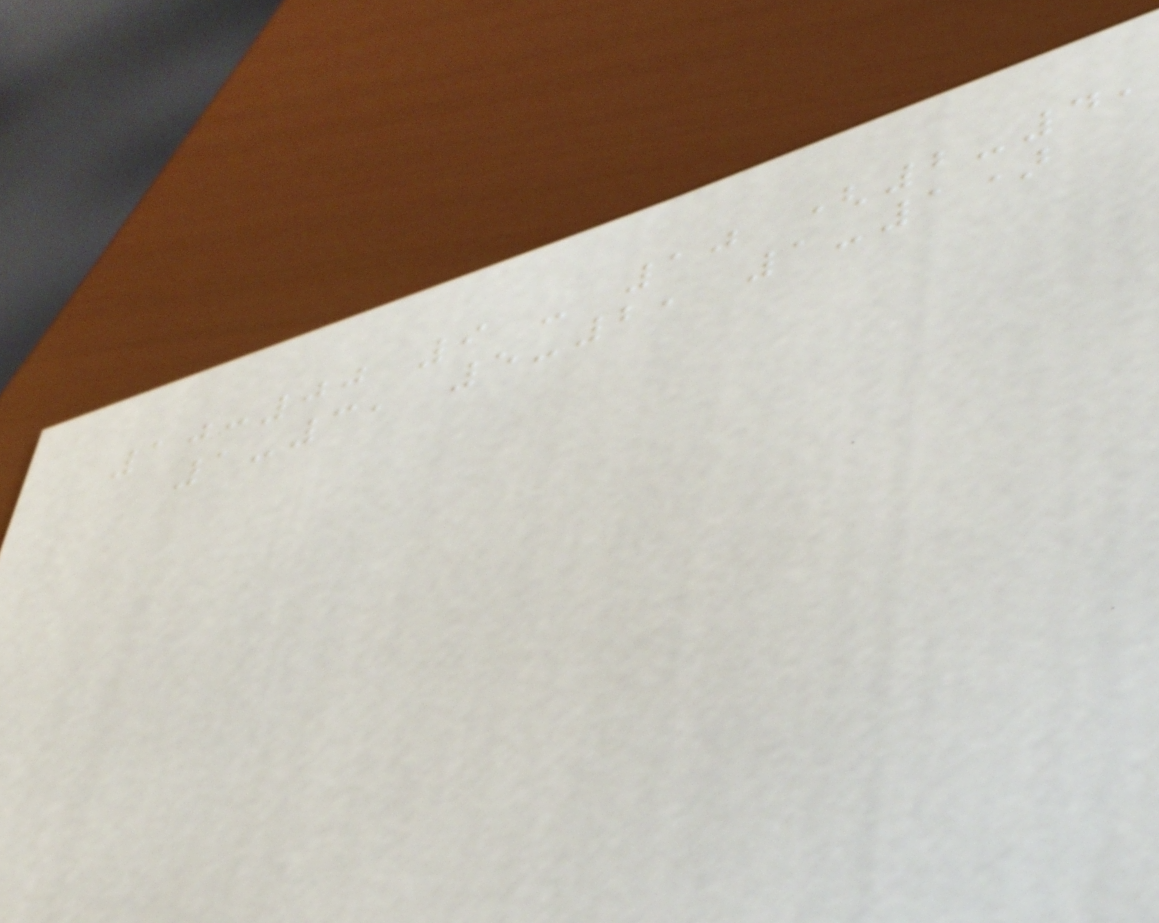10:00 9 - 10 (2-4,
1-3, 5-2, 1-1)
